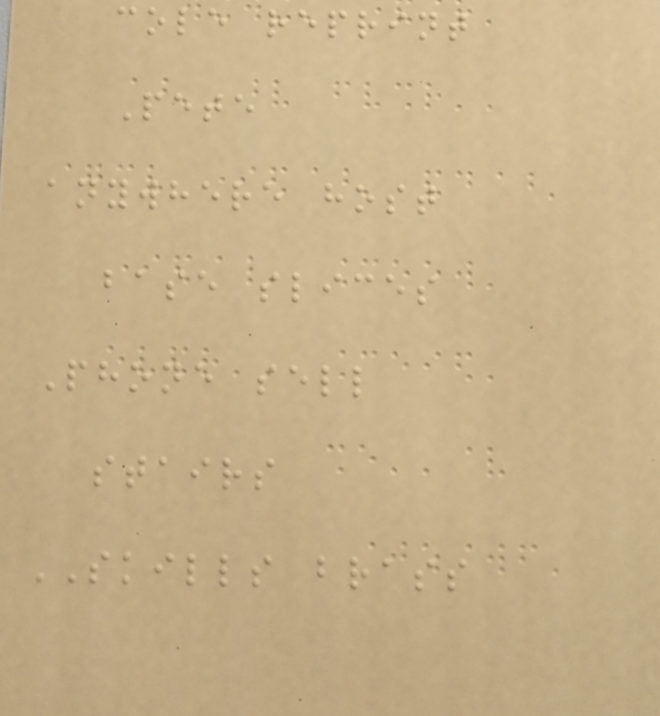cole reprint
Pete
anywhere host
base slices
Phone sell
stairs
SKILLS brass
